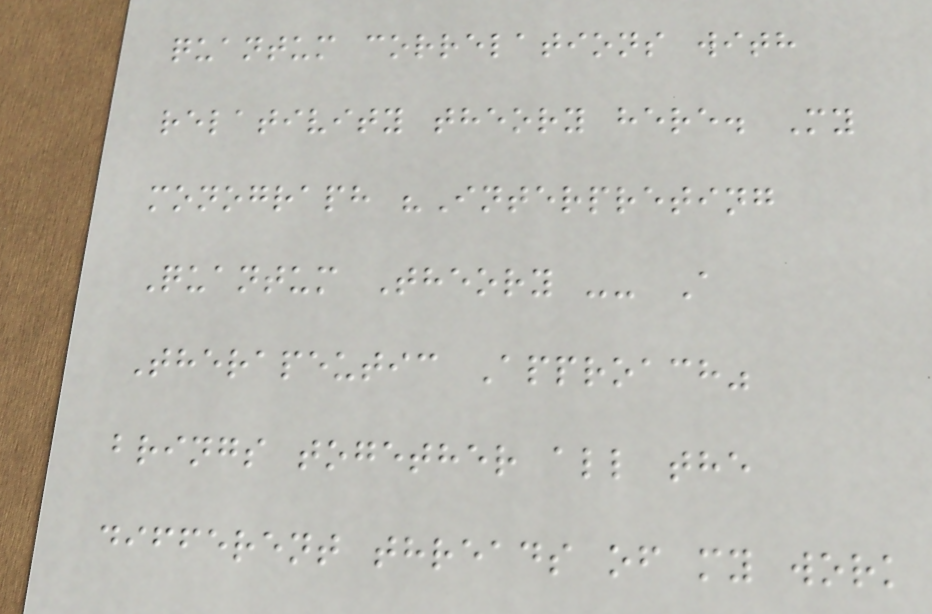quantum correlations with
relativity theory here. My
monograph "Interpreting
Quantum Theory -- A
Therapeutic Approach"
brings together all the
different threads of my work
